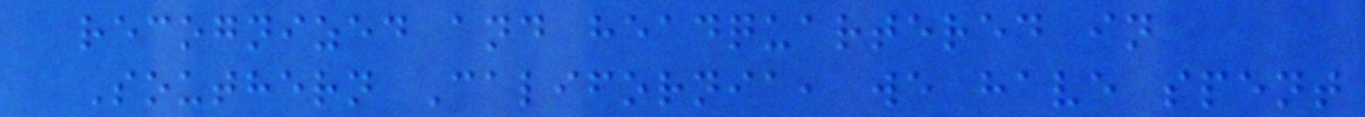recognized and headquartered in
Southern California, we have spent
